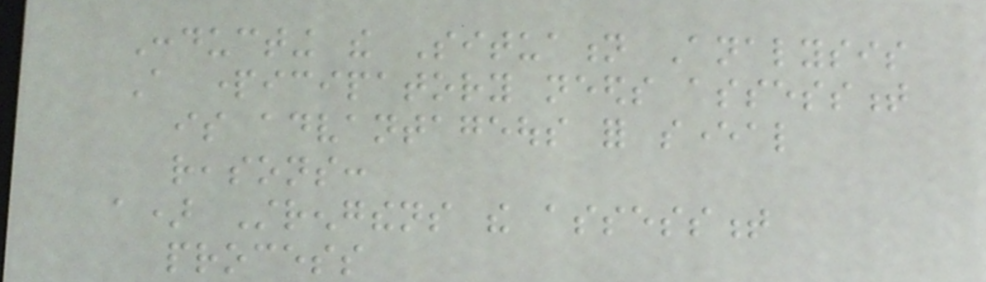Conducting the Situation Analysis
A participatory needs assessment
is advantageous for several
reasons:
a) Strengthens the assessment
process
